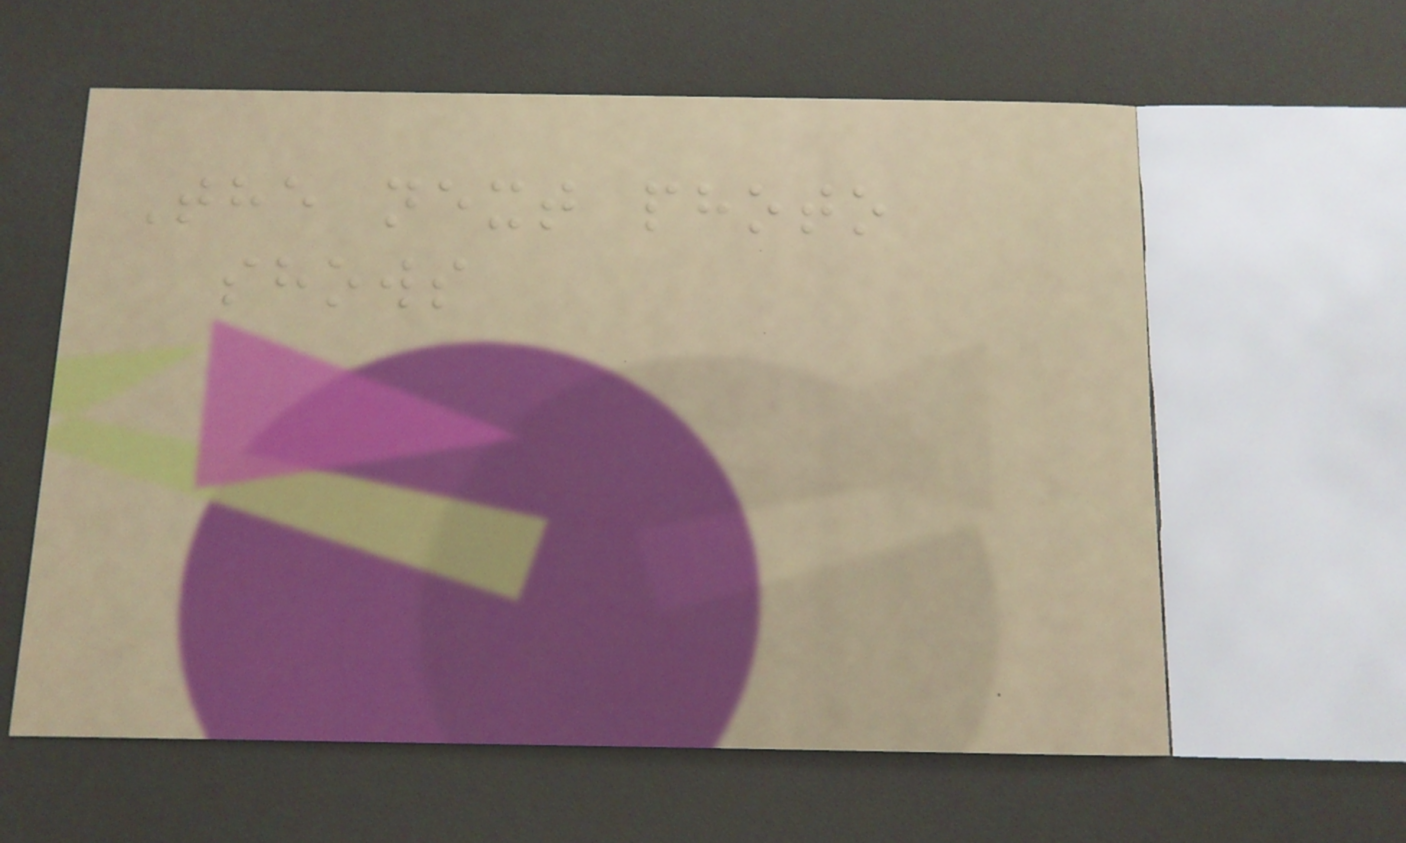The next photo
shows
